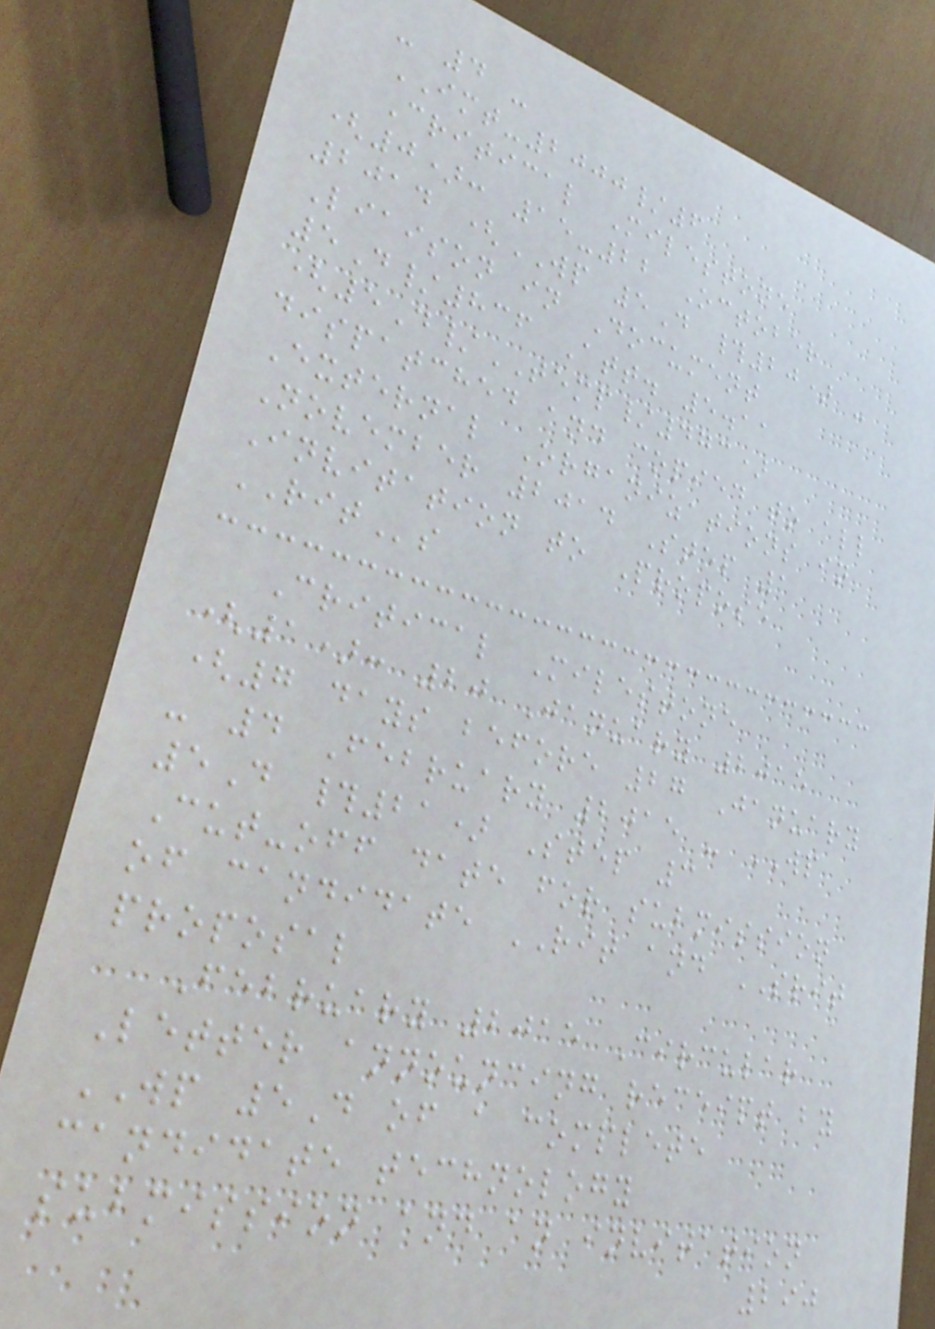- 4 -
IMT-2000/6
Critical Milestone
(0): 15-22 October
2014 (WP 5D #20) -
Liaison in Document
5D/836 Att. 5.11
(5D/TEMP/473)
dispatched and copied to all
External Organizations in
November 2014 Step 1
Invitation to Propose
RITs
Critical Milestone
(1): 20 January 2015
(7 days before 27 January
- 4 February 2015 - WP
5D #21) Step 3
Cut-off date for submission
of candidate RIT and SRIT
proposal
February 2015 Circular
Letter announcing receipt by
WP 5D of a complete
candidate technology
submission and an invitation
290
